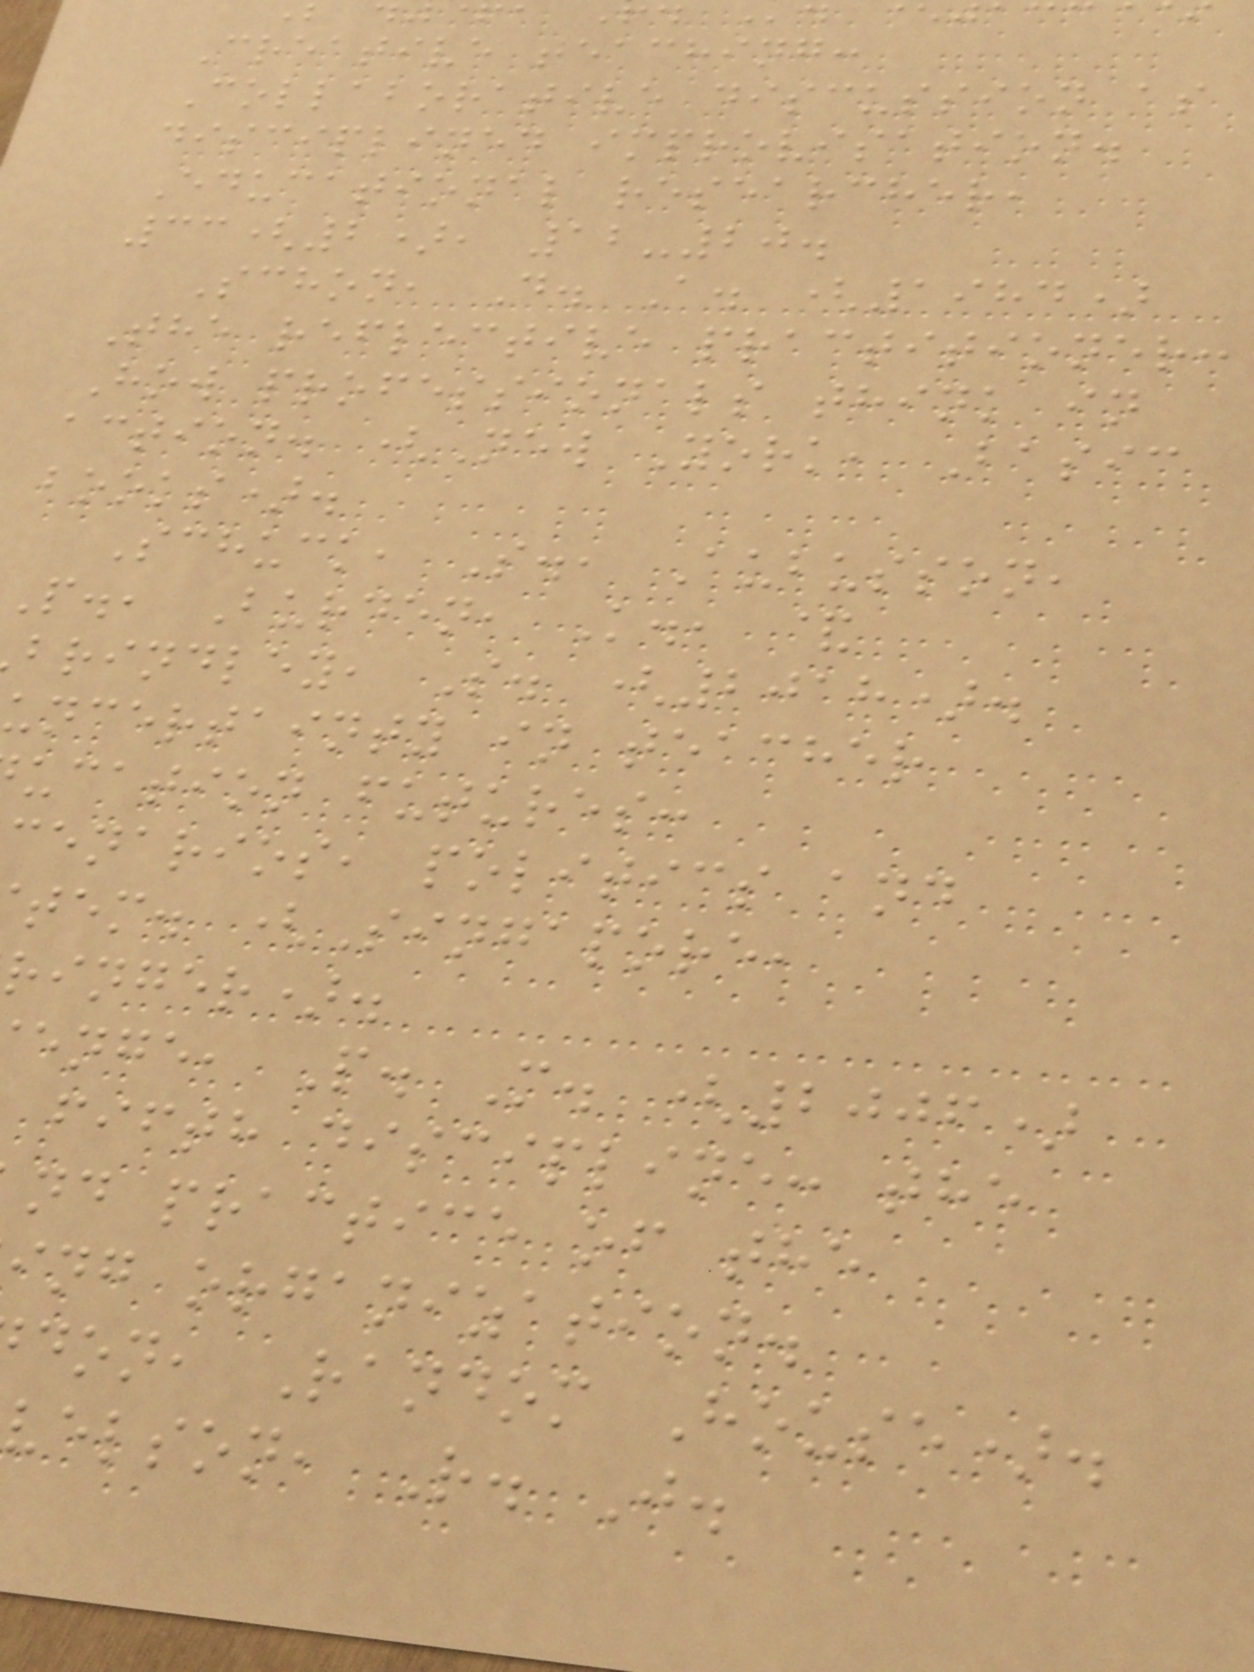Creative teaching:
Collaborative discussion as
disciplined improvisation.
Educational researcher,
33(2), 12-20.
Schon, D. A. (1984)
The reflective practitioner:
How professionals think in
action. (New York, Basic
books).
Schuck, S., Aubusson,
p., Burden, K., &
brindley, S. (2018).
uncertainty in teacher
ucation futures:
cenarios, politics and
tem. (Singapore,
ringer).
enge, P. M. (2006)
fifth discipline: the
nd practice of the
ing organization.
don, Random House).
velson, R. J.
